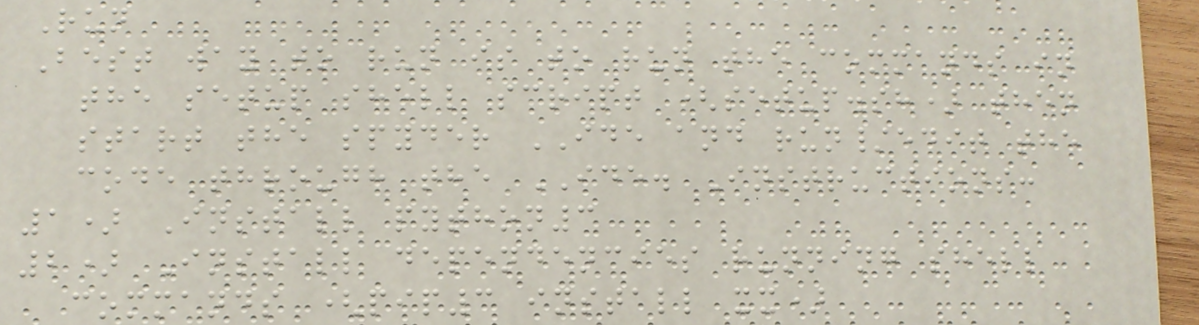Run
Best way to run is to run the commands in
the setup shell script (setup.sh) then
start the spyder IDE and run/edit the
code through the IDE. Instructions:
1) Install python3
2) Install dependencies running shell
commands (pip3 install xx)
